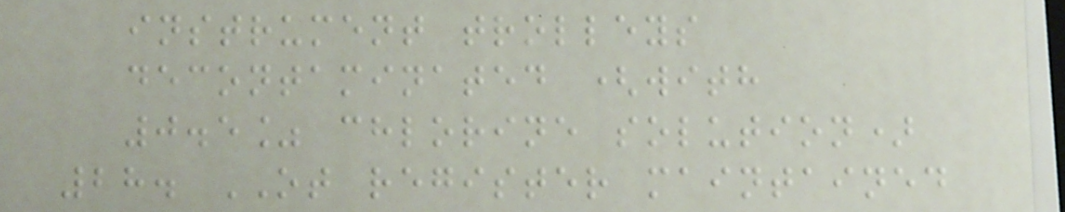instrument trolleys
decontaminated (with
0.5% chlorine solution)
28. OT register maintained
